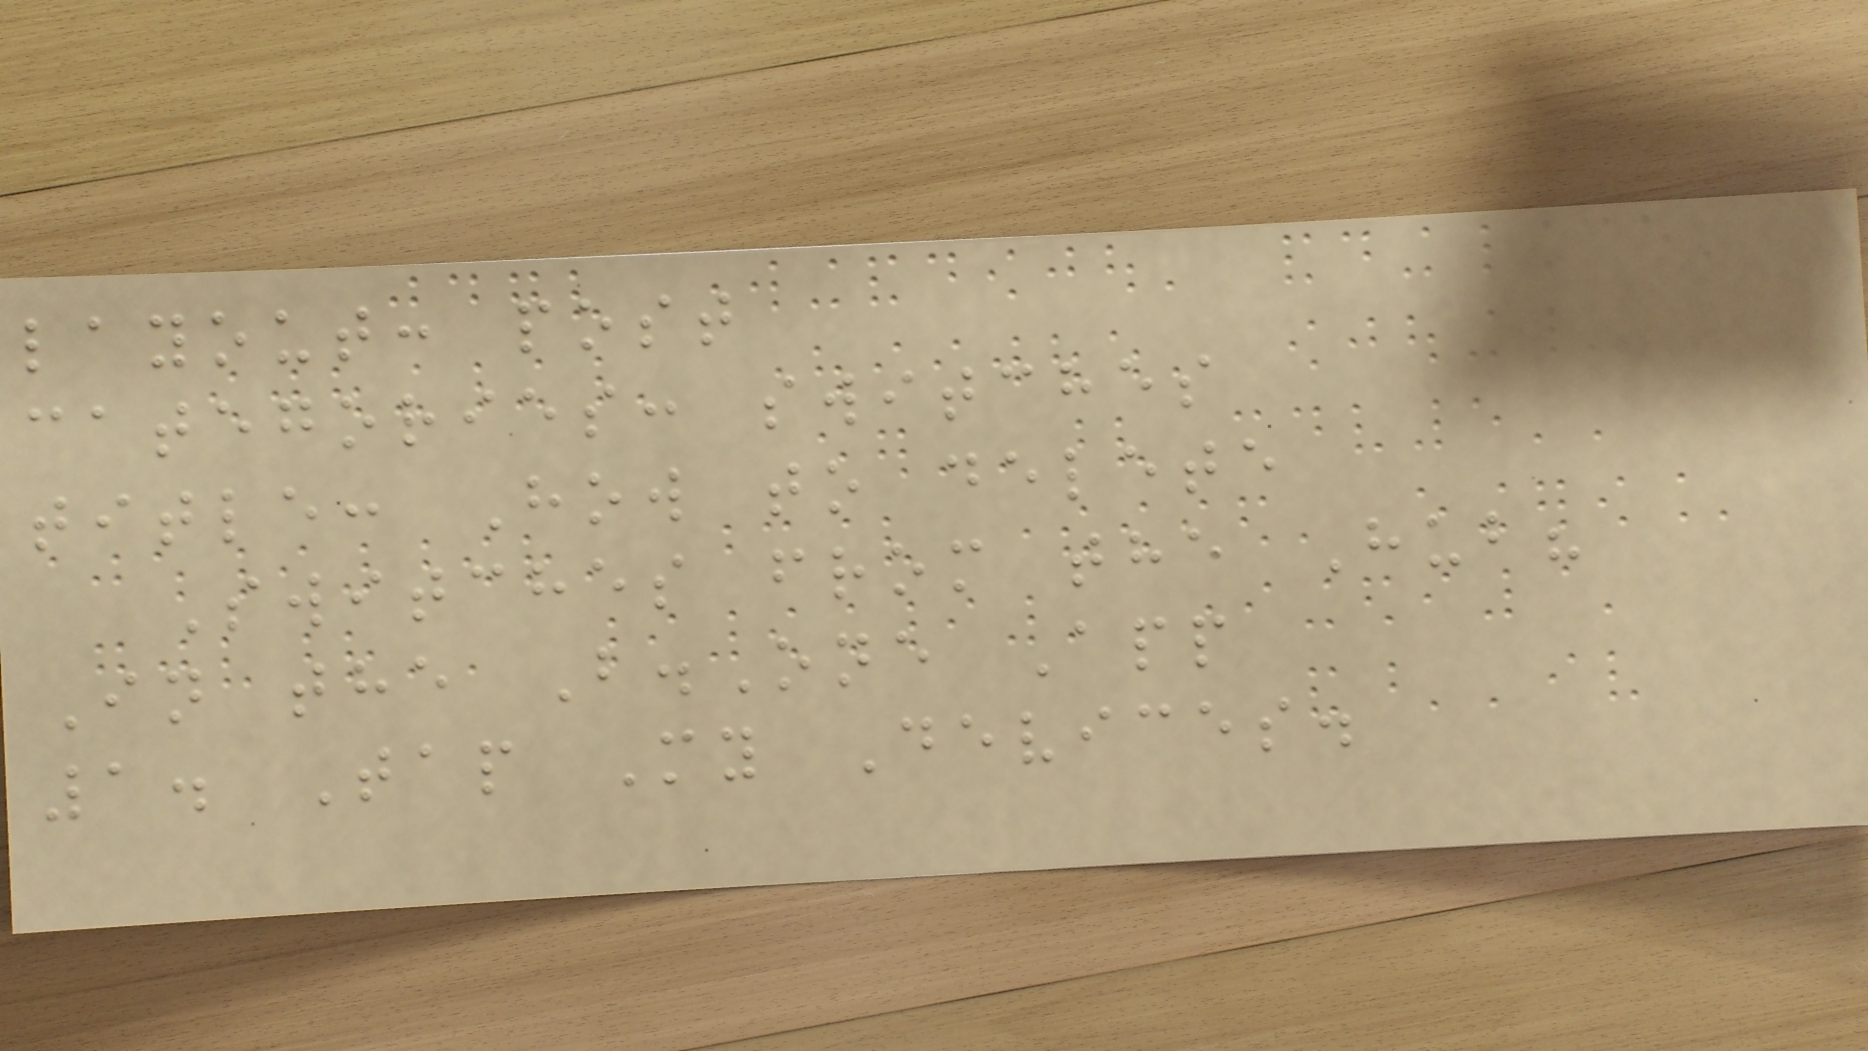layout: post
categories: switches
title: How to delete
Switches from the Hub?
In the B.One App
1. Tap My Devices.
